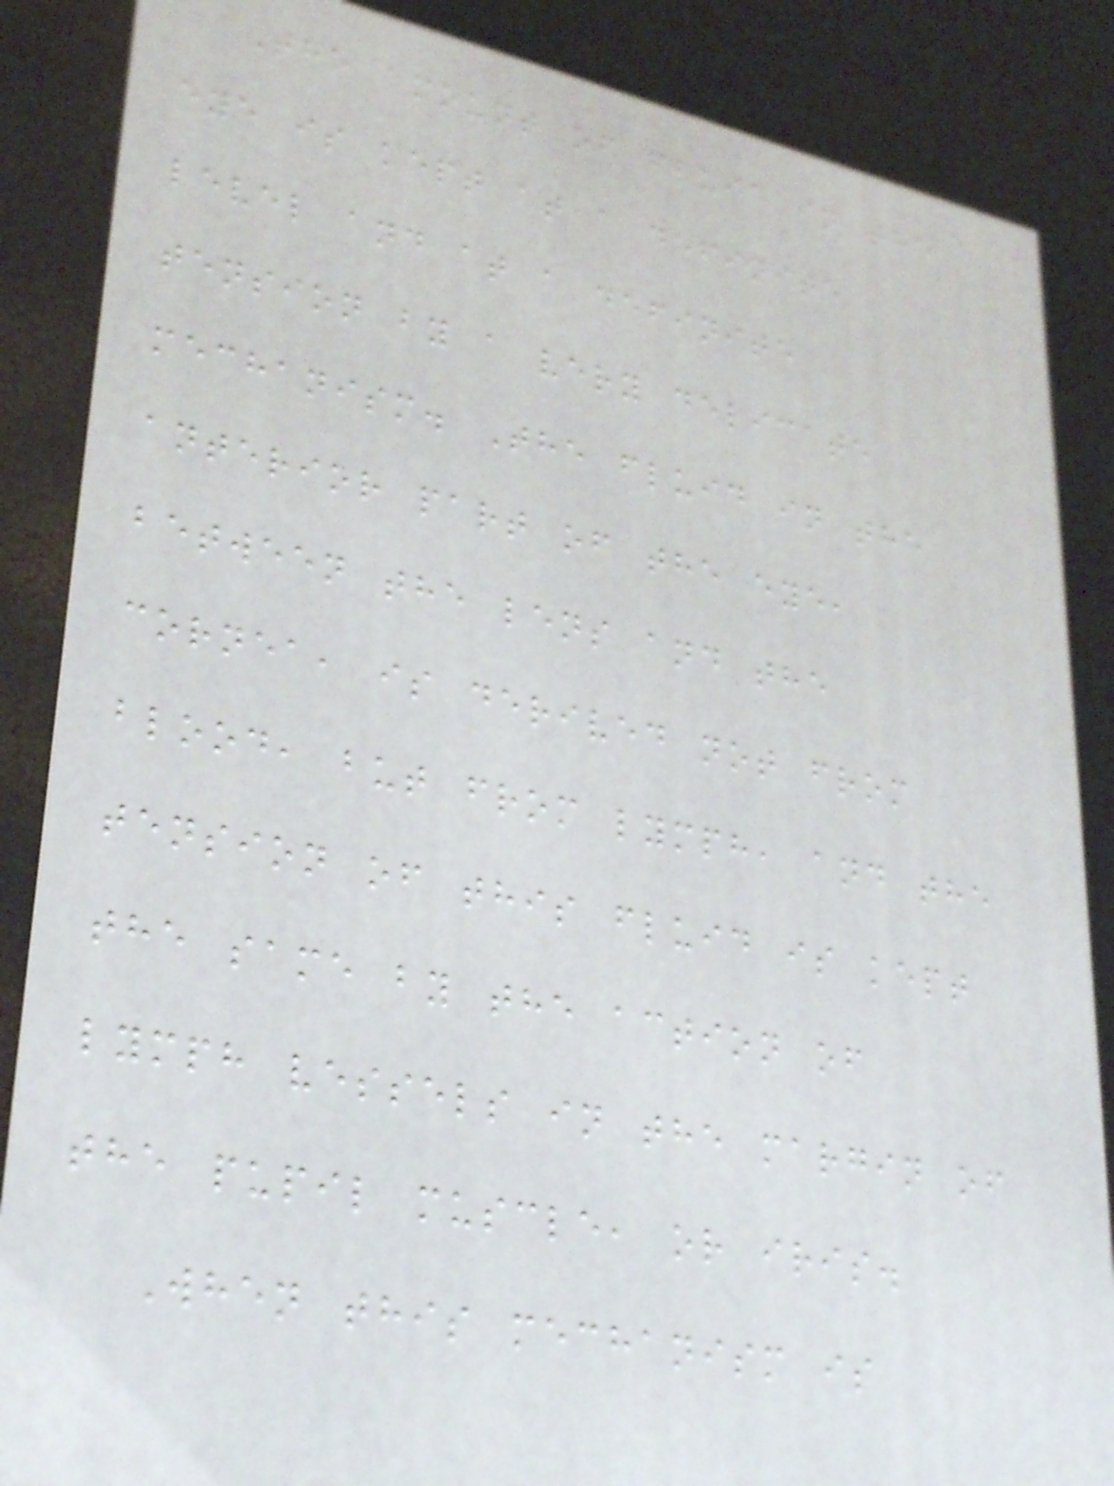The amount of fluid in the
eye is kept at a definite
level and at a definite
tension by a very delicate
mechanism. The fluid in the
anterior part of the eye,
between the lens and the
cornea, is derived not from
blood, but from lymph, and the
tension of this fluid is kept
the same by the action of
lymph vessels in the margin of
the pupil muscle, or iris.
When this mechanism is
